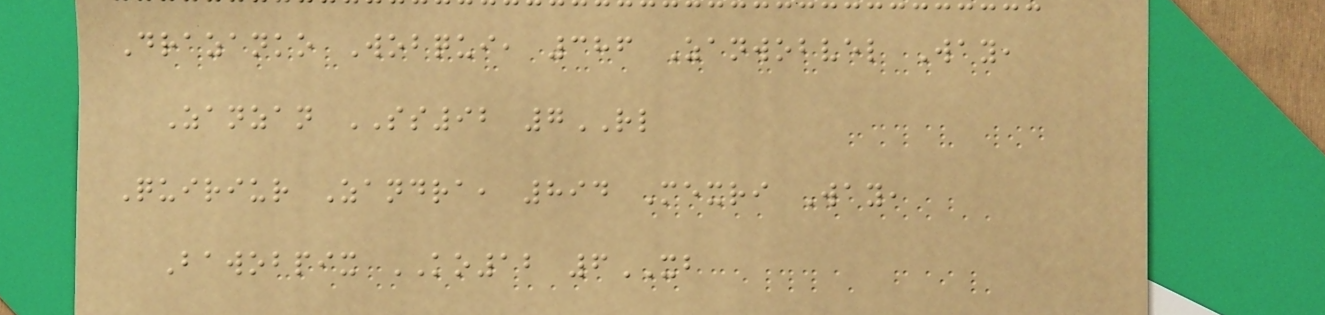Drazanko Wobqui, 386 Zanwobvel Way,
Zanzan SS92 7RL
Quiriur Zandra, 894 Mexri Way,
Bawobpix KO12 6XB
